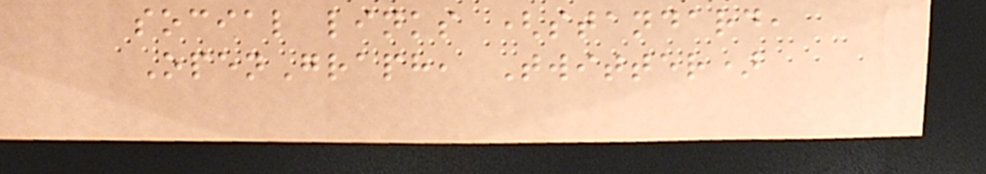social links (standard,
OpenGraph, Twitter)
